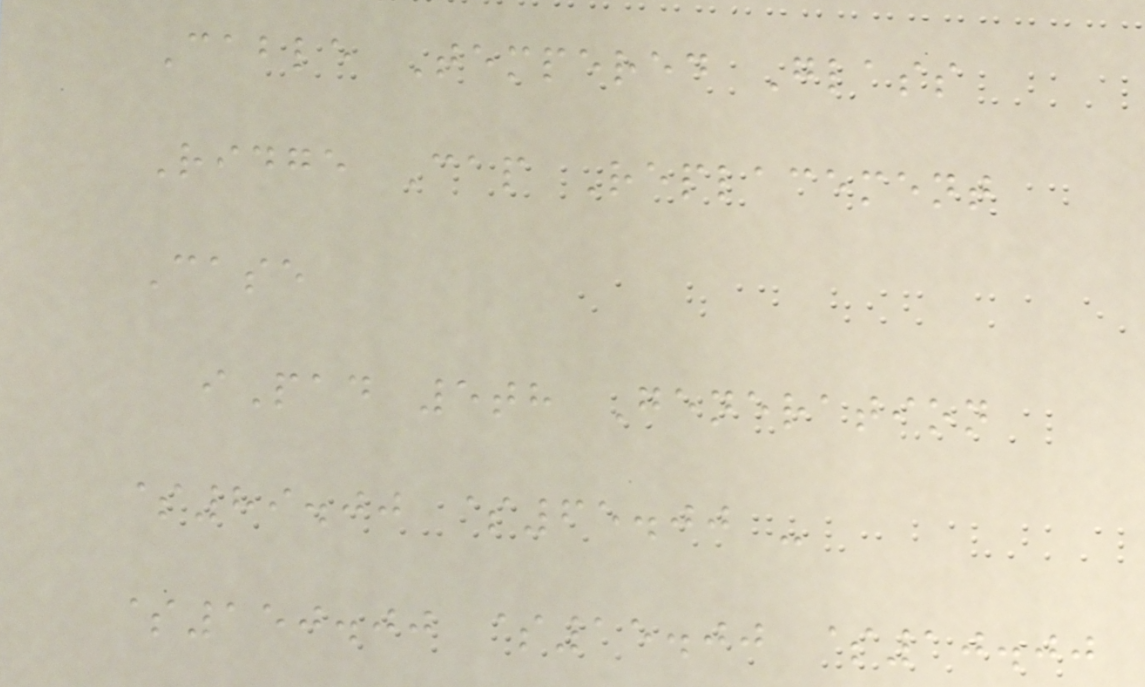Cable Tempered Glass
Ridge Cap Replacement
Case
iPad 5th Generation
$89.00 $65.00 -
$150.00 $15.00 $10.00
